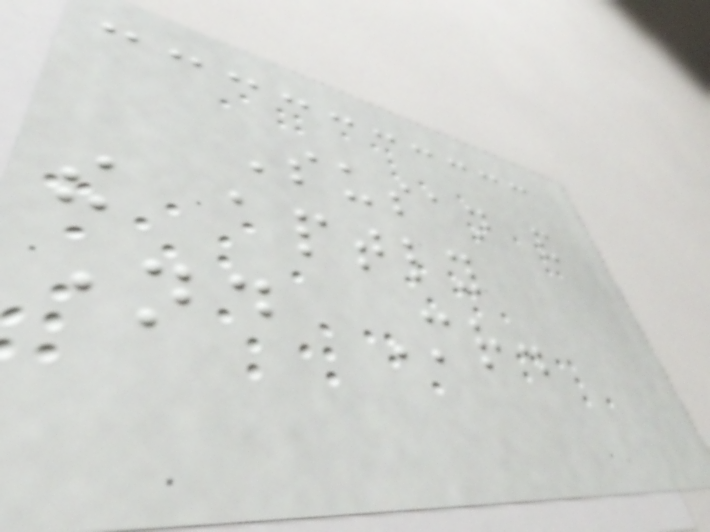Susan and
the aptly
named Mr.
